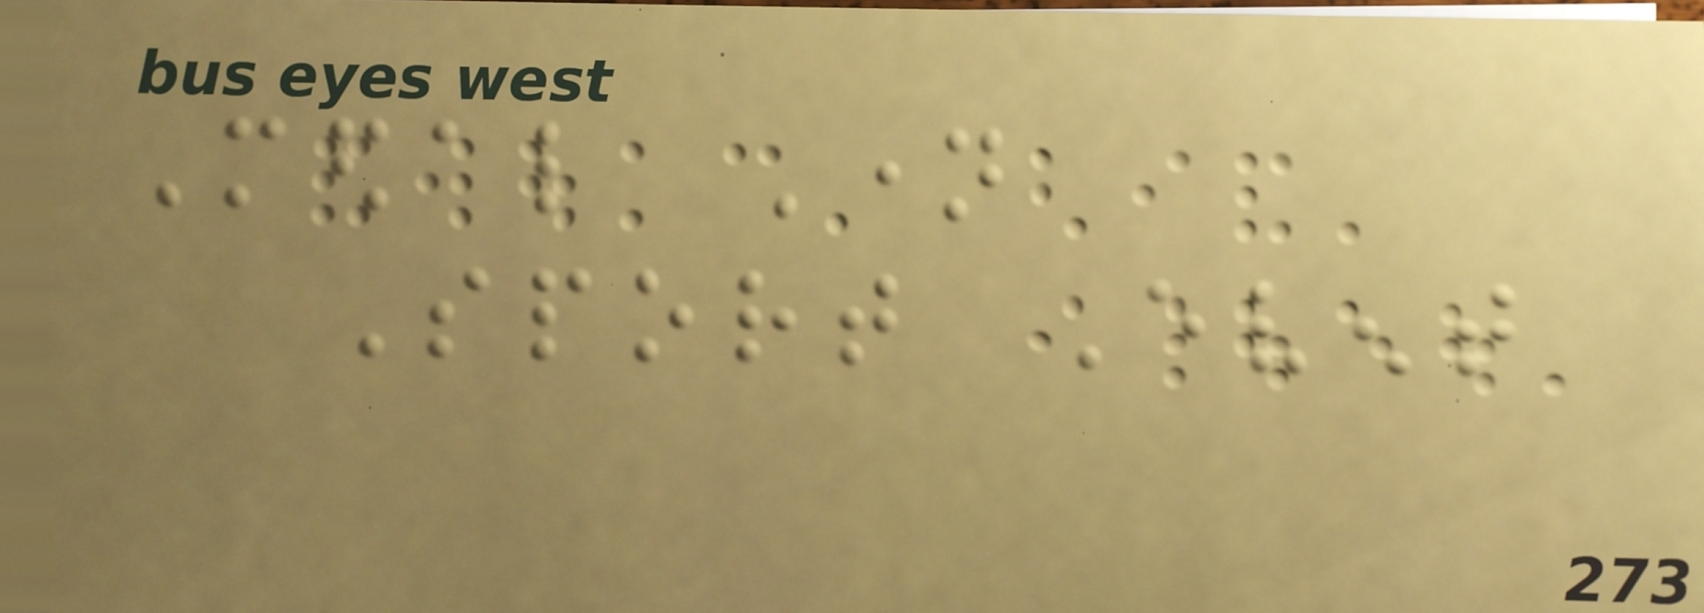Medal Name
Sport Event
